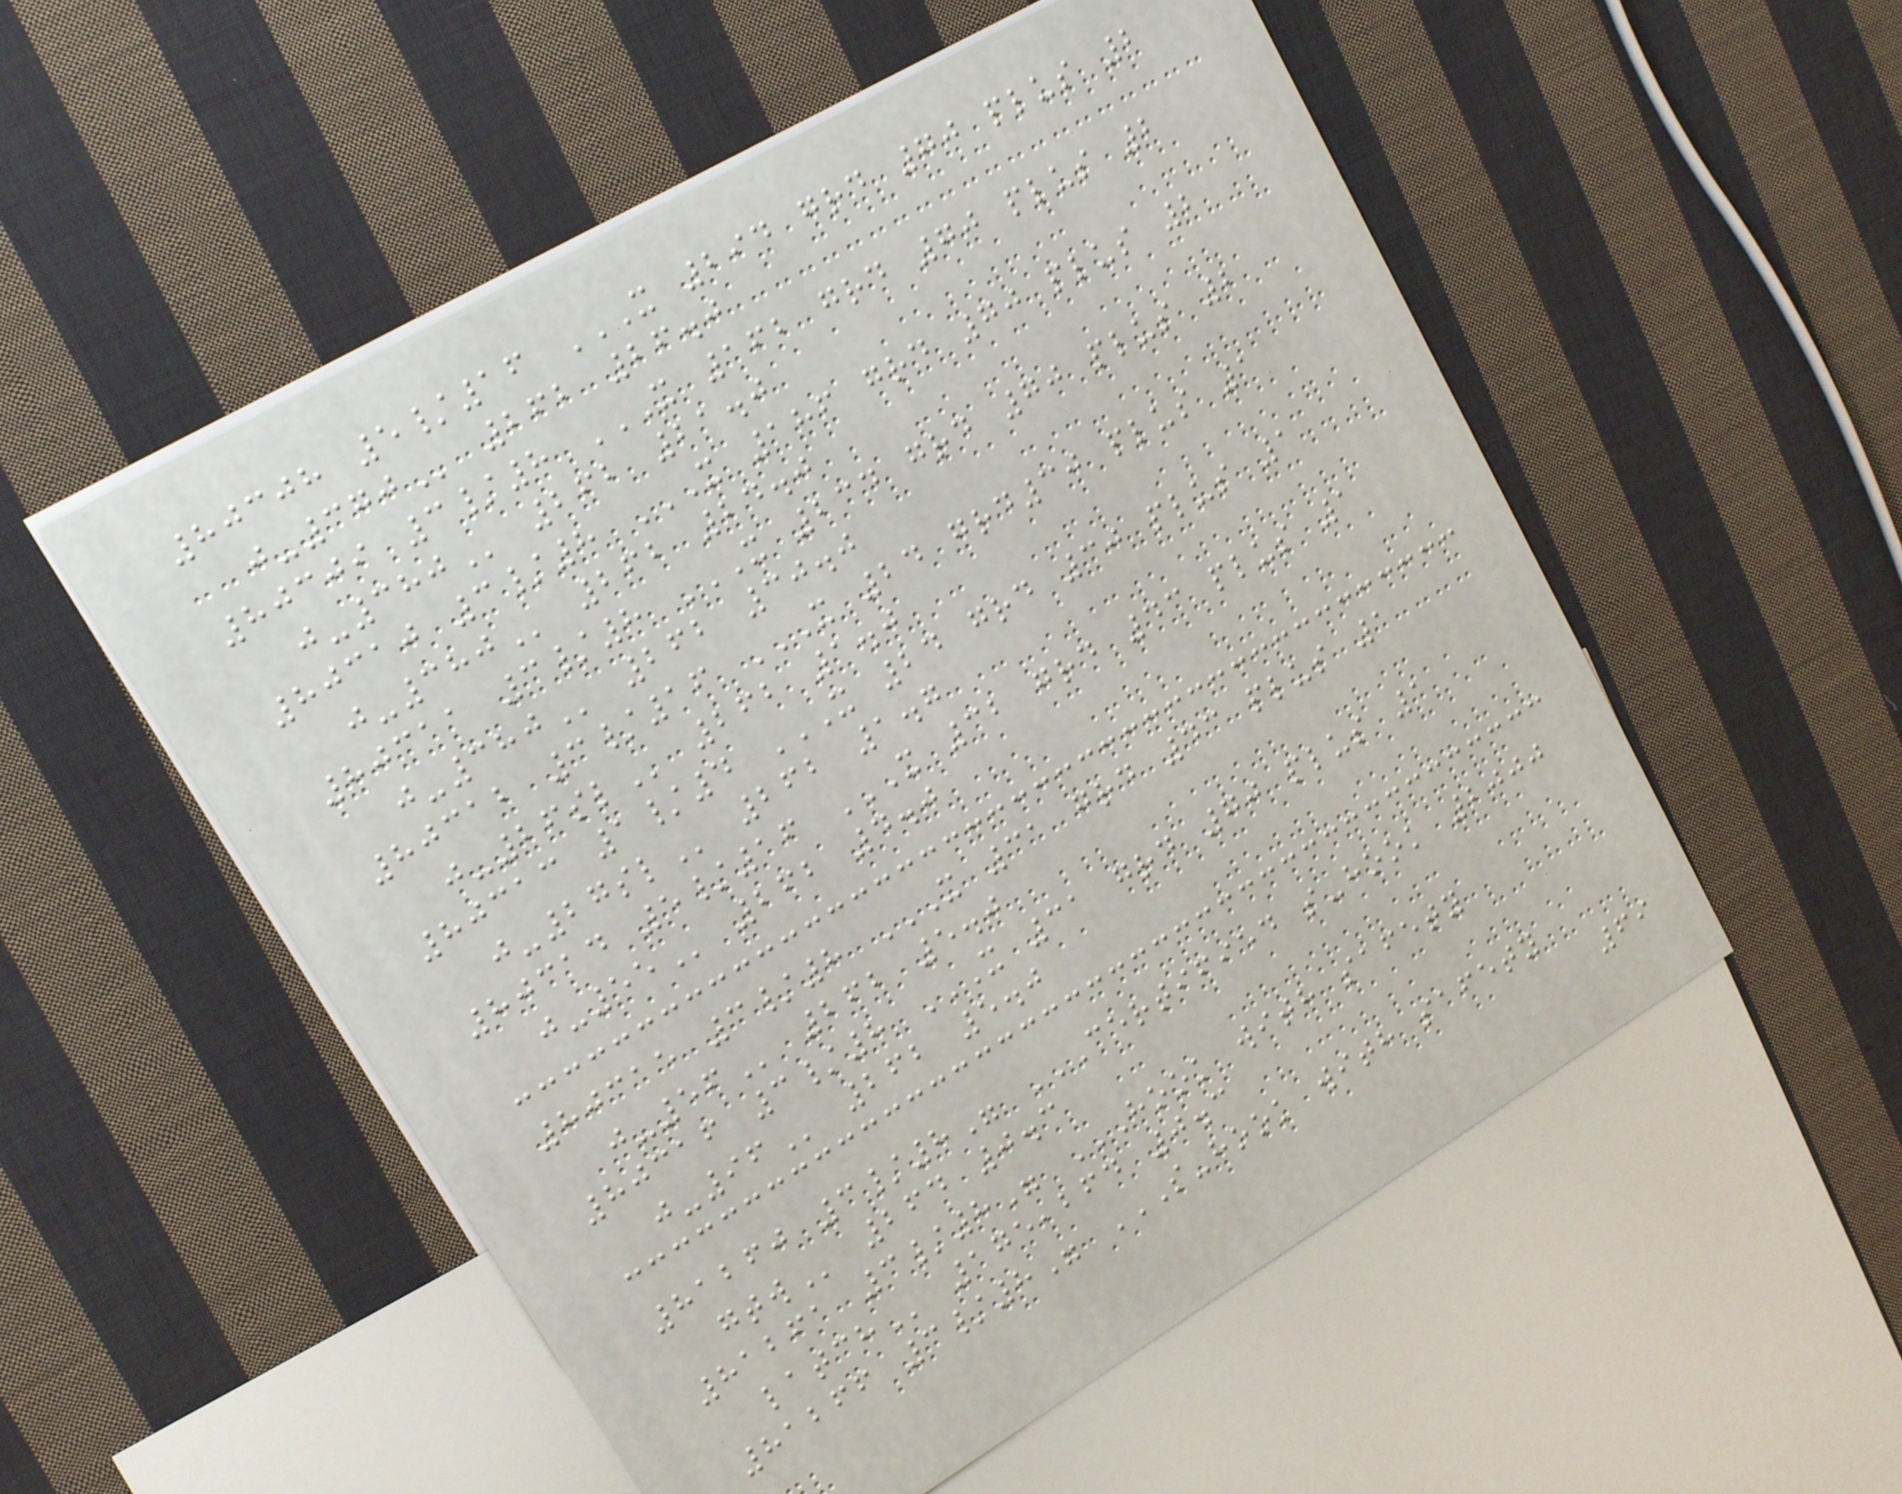80308 5/16 X 294 GRD 70 PLUS 2
J-370 262 26.0
80309 3/8 X 162 GRD 70 PLUS 2
J-380 262 21.0
80310 3/8 X 186 GRD 70 PLUS 2
J-380 262 24.0
80311 3/8 X 234 GRD 70 PLUS 2
J-380 262 30.0
80312 3/16 X 24 GRD30 PLUS 1
J-26SL 262 1.0
80313 1/4 X 24 GRD 30 PLUS 1
J-27SL 262 1.7
80314 5/16 X 32 GRD 43 PLUS 1
J-55 262 4.0
80315 3/8 X 31 GRD 43 PLUS 1
J-56 262 5.0
80316 3/8 X 31 GRD 70 PLUS 1
J-96 262 5.0
81260 3/8" CERTIFIED S-HOOK 2000
GTW 264 0.3
81261 3/8" HOOK WITH SAFETY
LATCH 175,264 0.3
81266 3/8" S-HOOK WITH SAFETY
69
